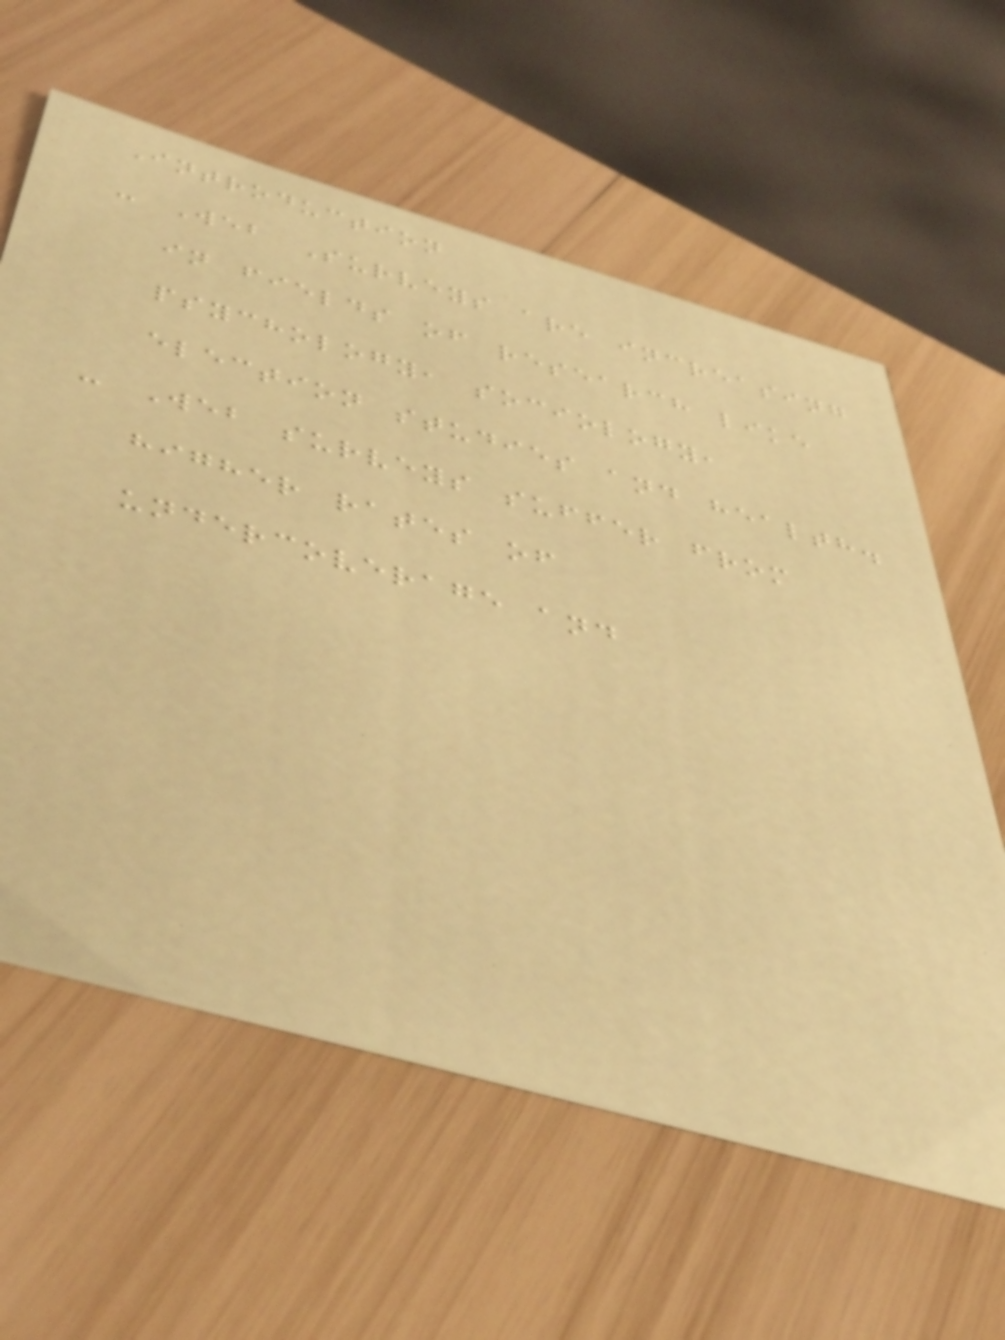Introduction
- Web Surveys are increasing
in fields of research like
psychology, sociology,
election studies and health.
- Web surveys suffer from
higher rates of
undercoverage and
